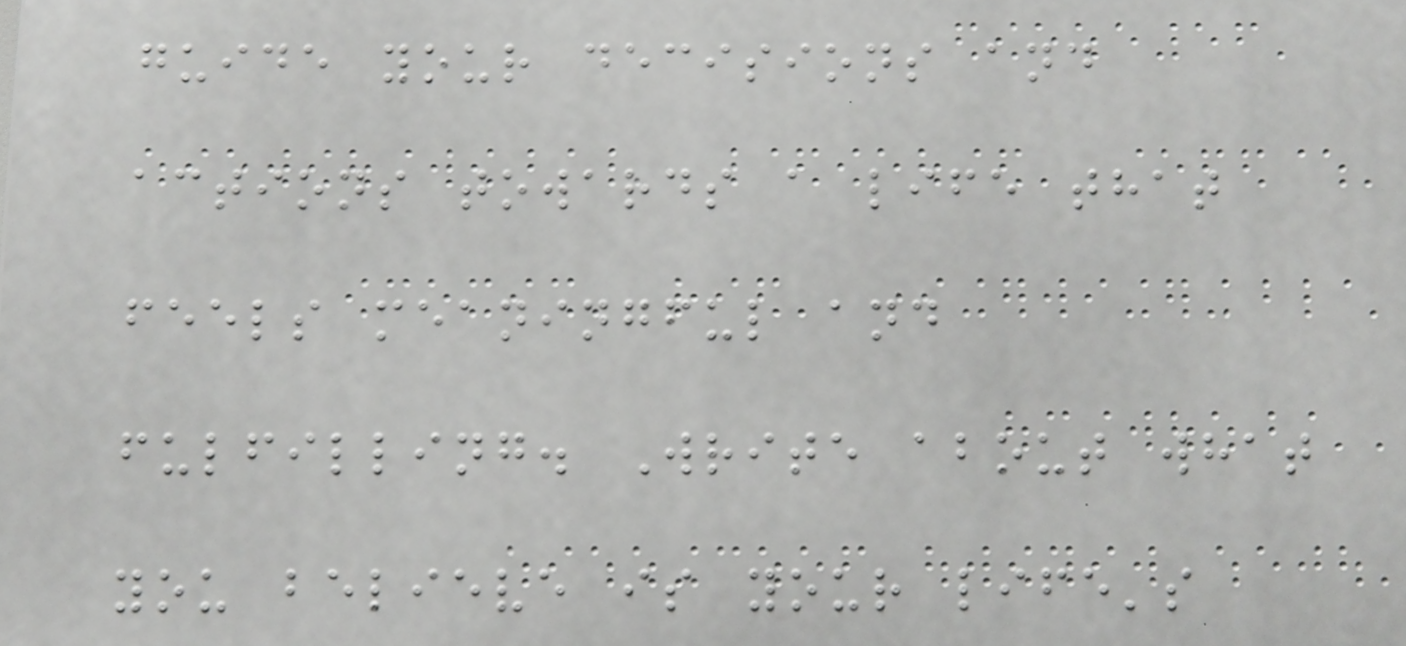guide your decisions and
actions towards a life that
feels meaningful and
fulfilling. Write about what
you believe is your life's
